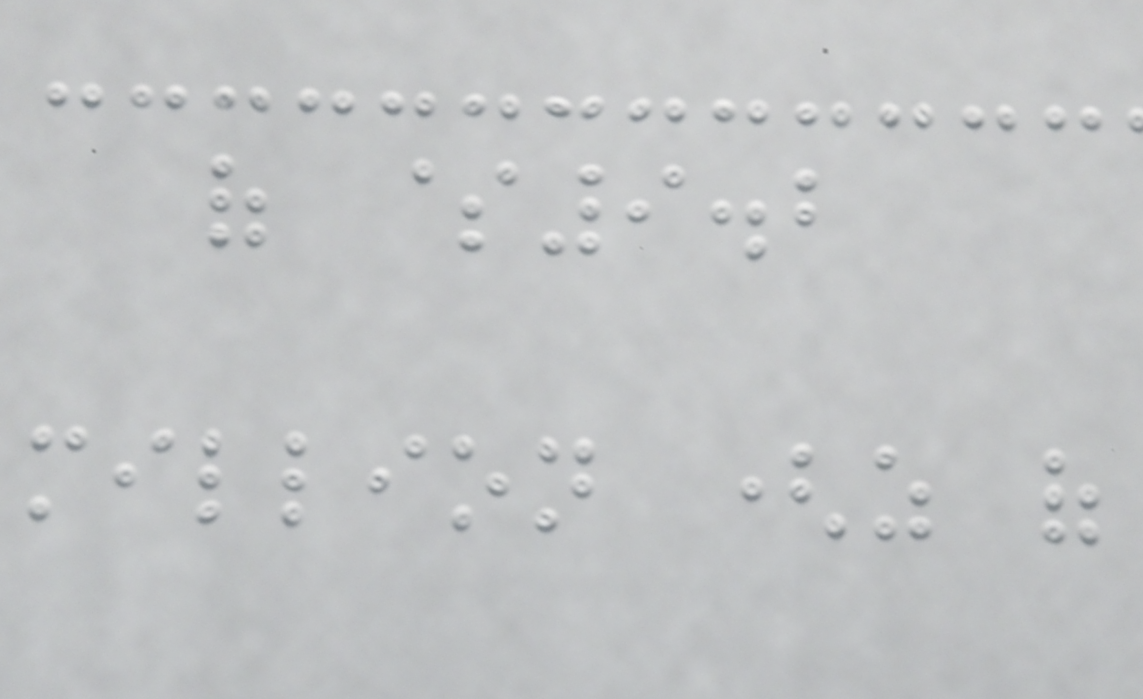of $9.2
million (as of
